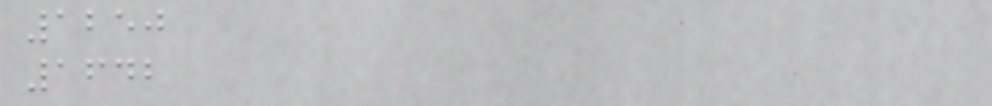1250
1642
